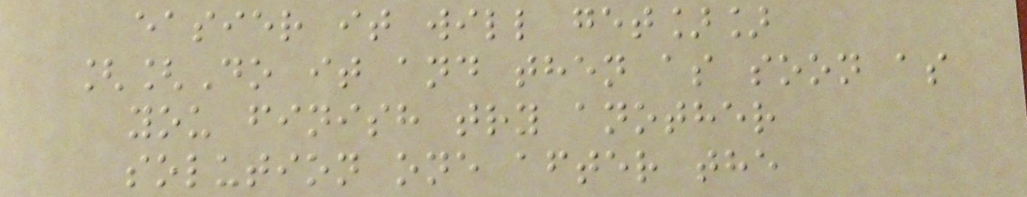easier it will get]]
[[Do it and then as soon as
you finish try another
solution one after the
